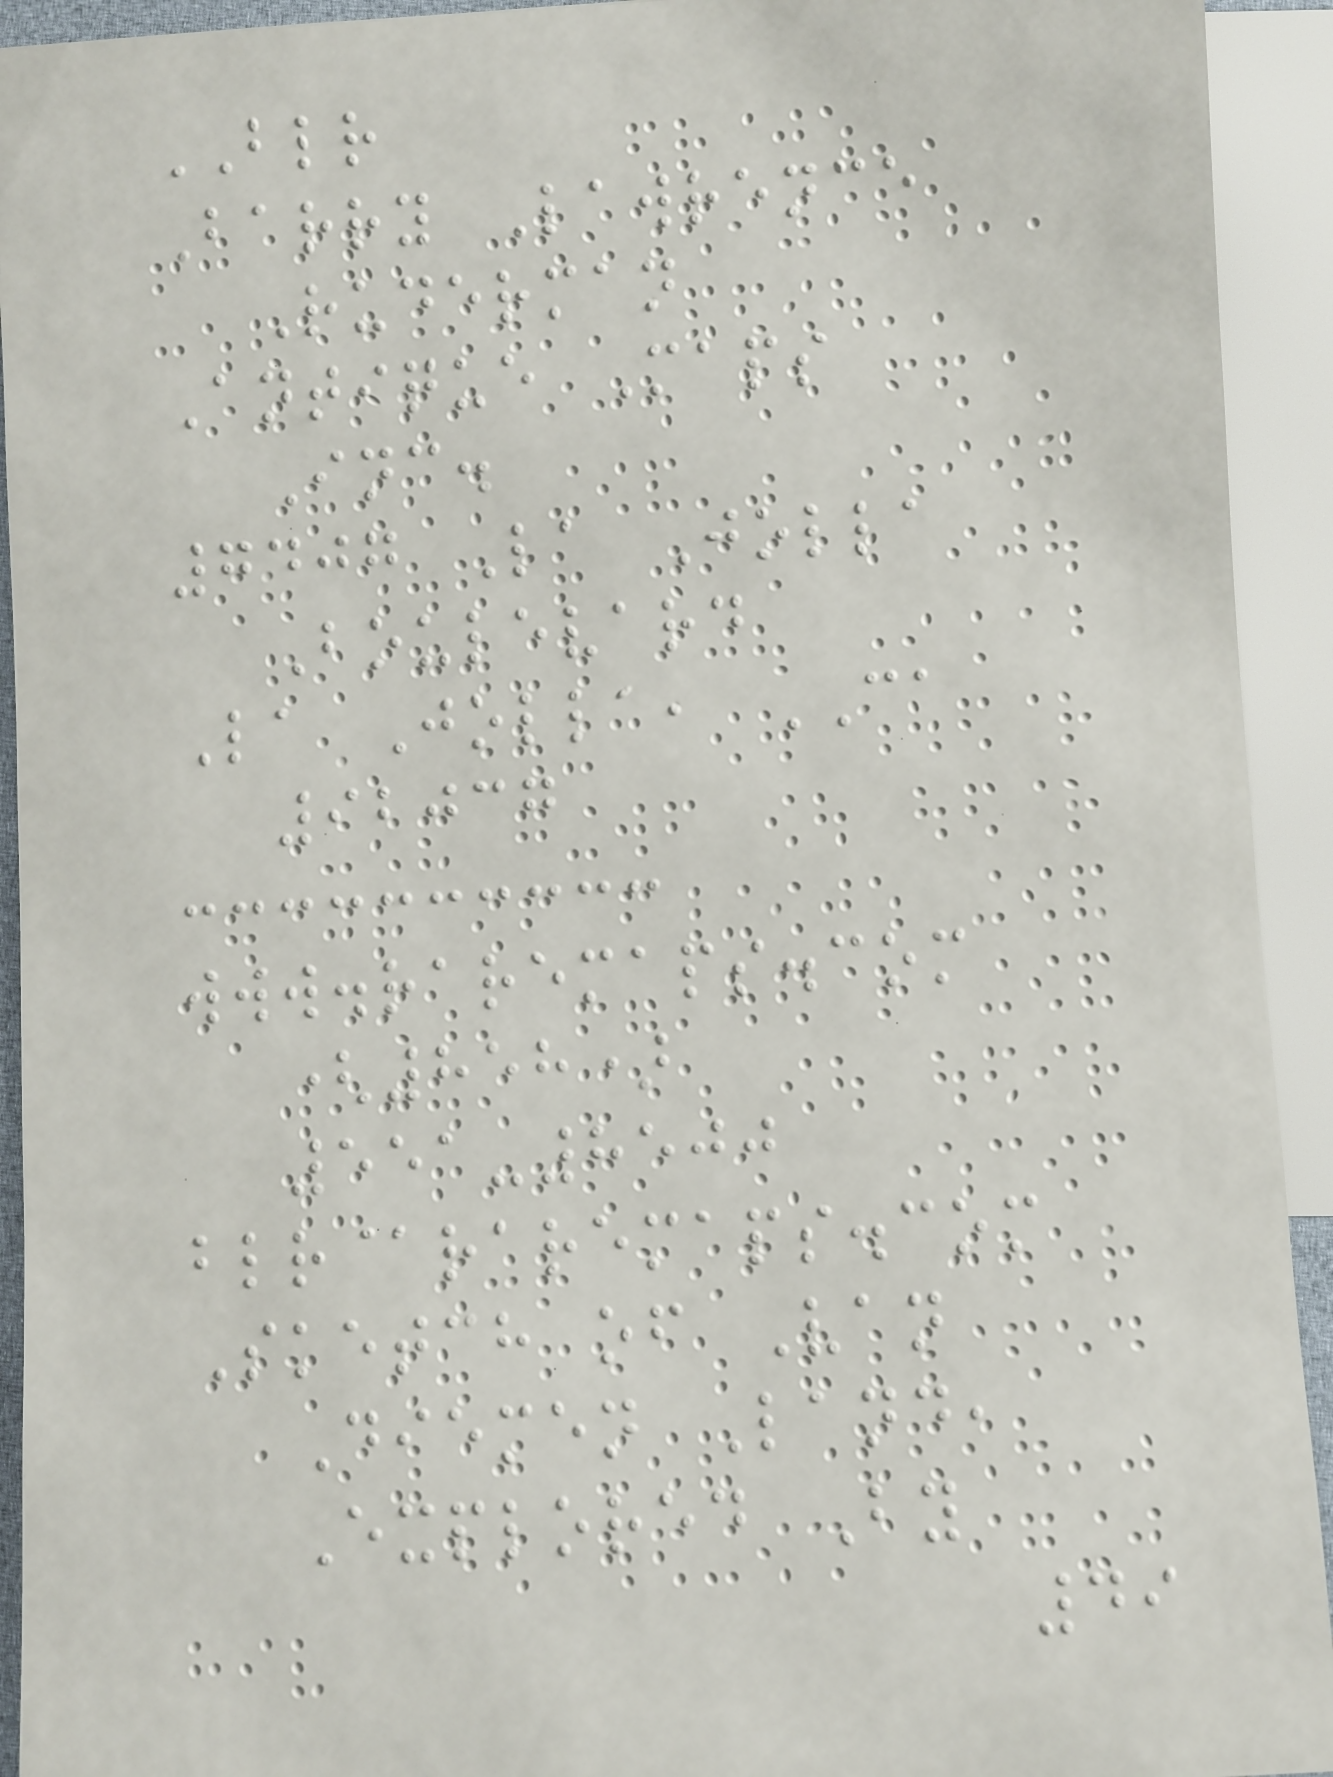BLR
Barry Lawrence
Ruderman
Antique Maps
Inc.
7407 La Jolla
Boulevard
La Jolla, CA
92037
www.raremaps.com
(858)
551-8500
blr@raremaps.com
Sketch of Van
Diemen Land,
Explored By
49
